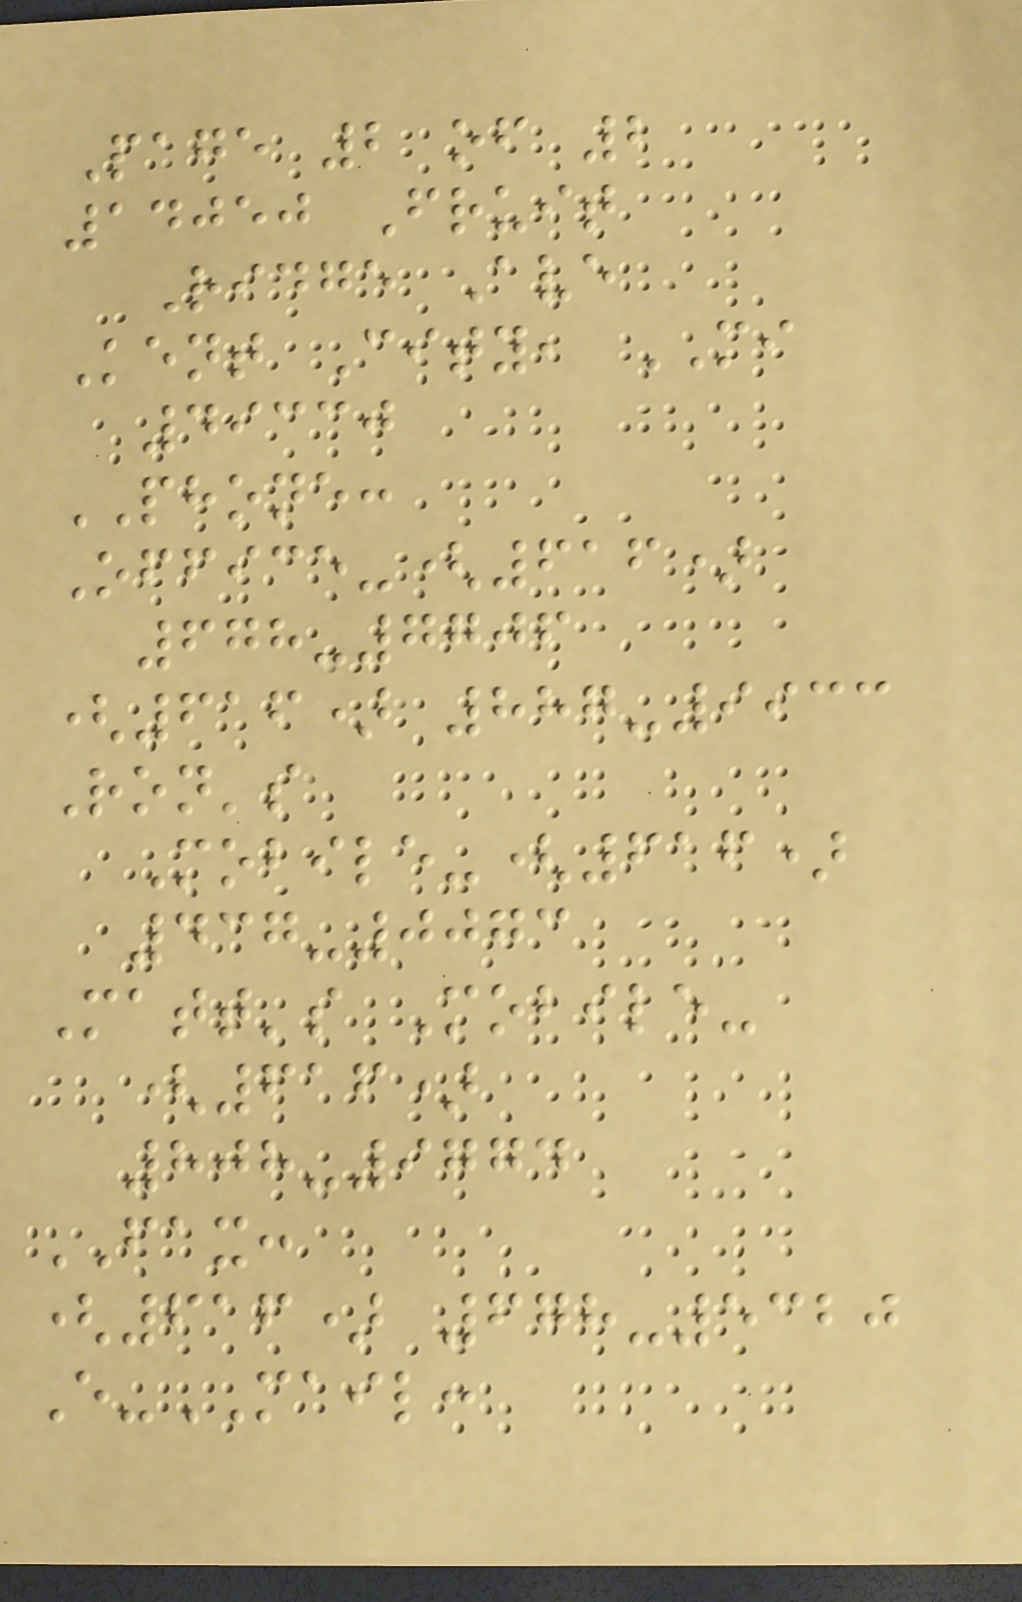Page 2 of 2
14050 Fruit
Ridge Ave
Kent City, MI
49330
PHONE:
Office-(616)
678-7706
(616) 887-9933
Ron's
Mobile-(616)
437-0073
Matt's Mobile-
(616)
808-9774
FAX:
(616) 678-5320
E-MAIL:
